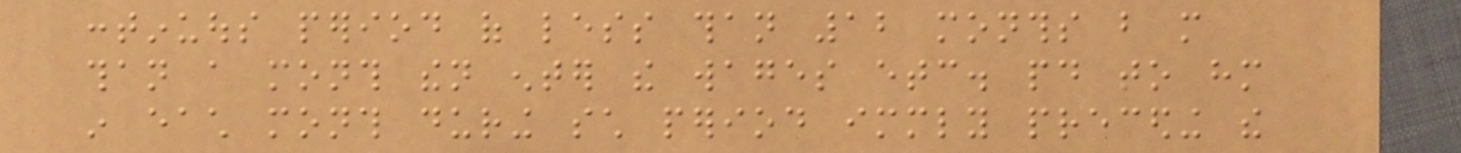continuous period of less than 12 months but more
than a month then enter the wages etc. paid to him
in each month during such period immediately preceding the
